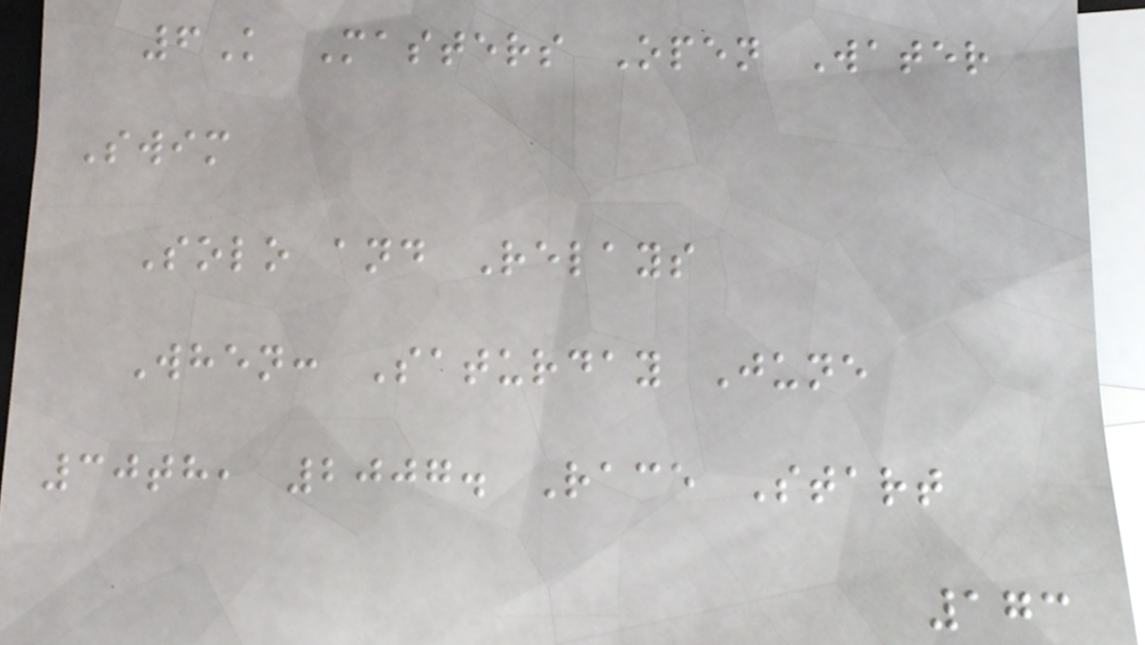6K Masters Open Water
Swim
Solo and Relays
When: Saturday June
30th, 2007. Race Start
173
